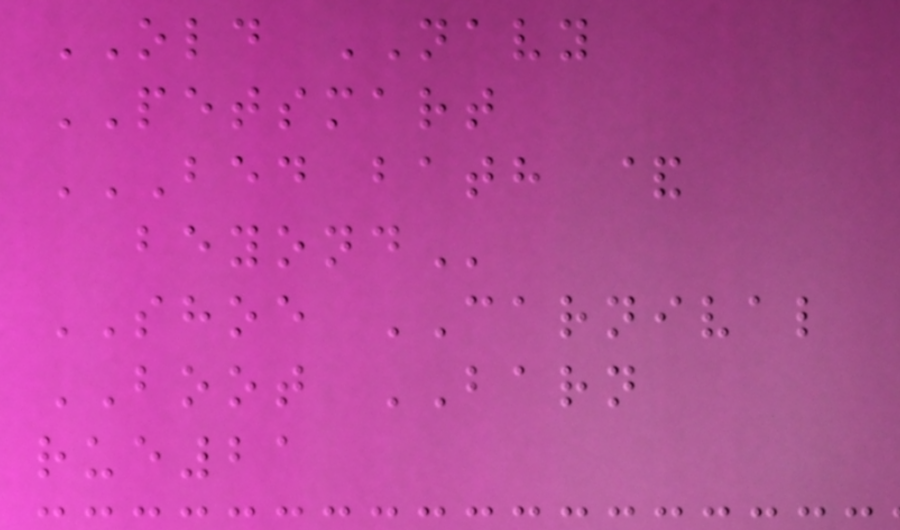OLD NAVY
PETSMART
BED BATH &
BEYOND
SHOE CARNIVAL
BOOT BARN
rue21
